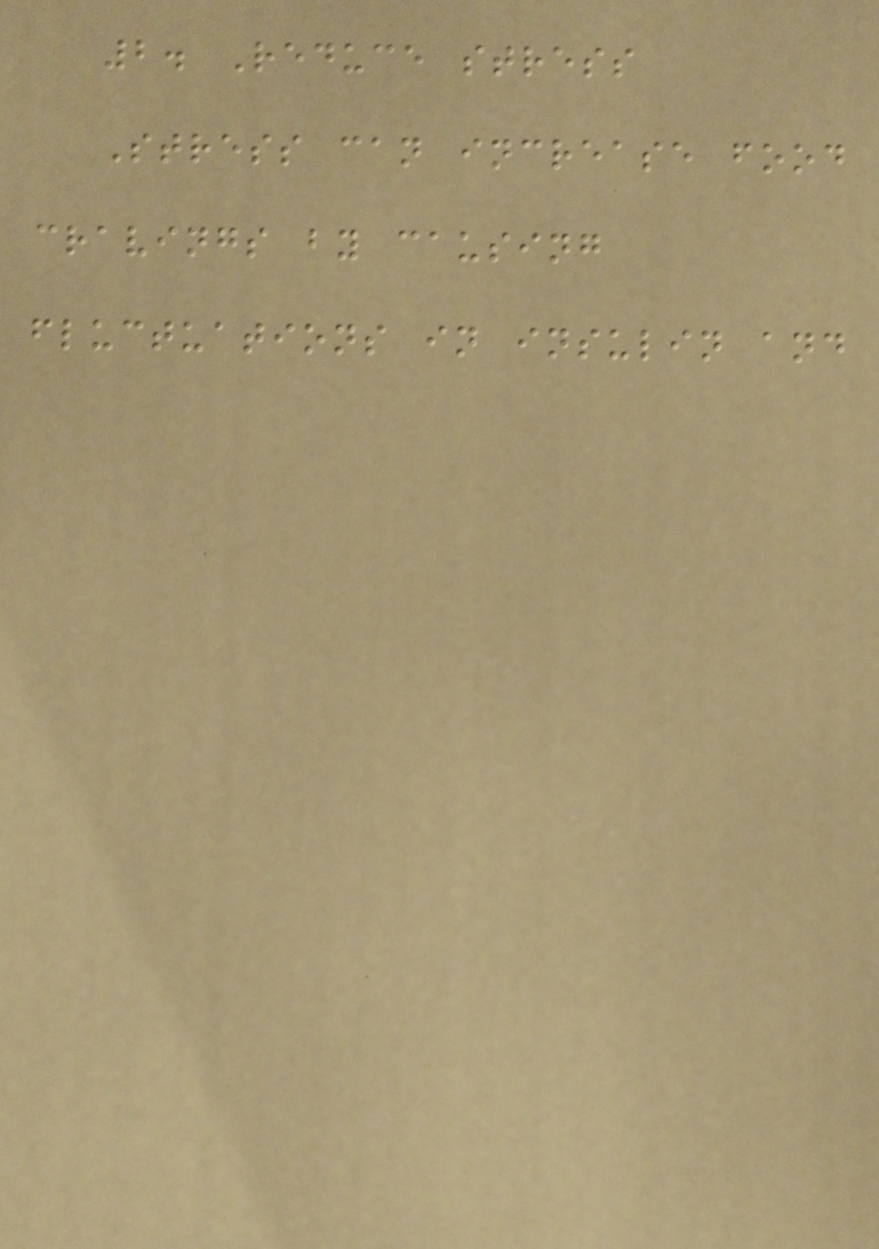2. Reduce stress
Stress can increase food
cravings by causing
fluctuations in insulin and
